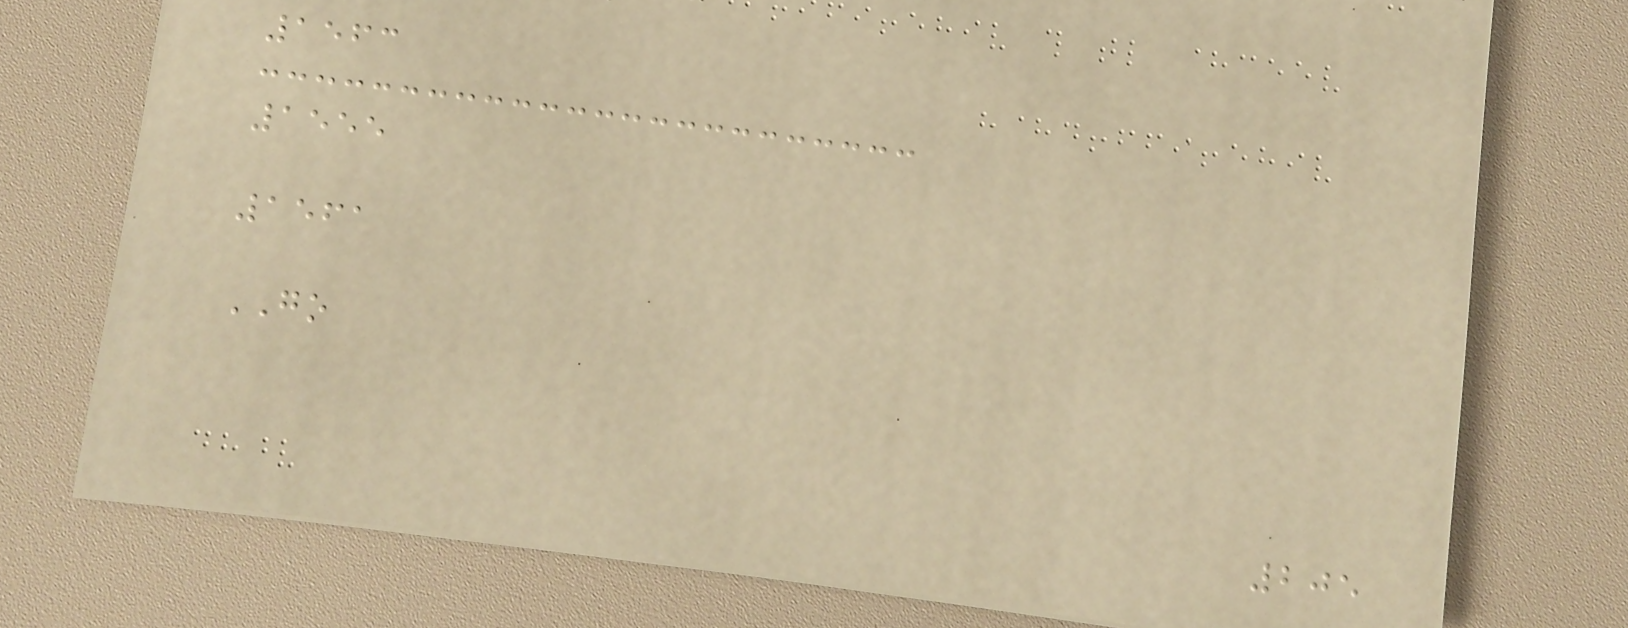1563
1555
1561
GO
205
